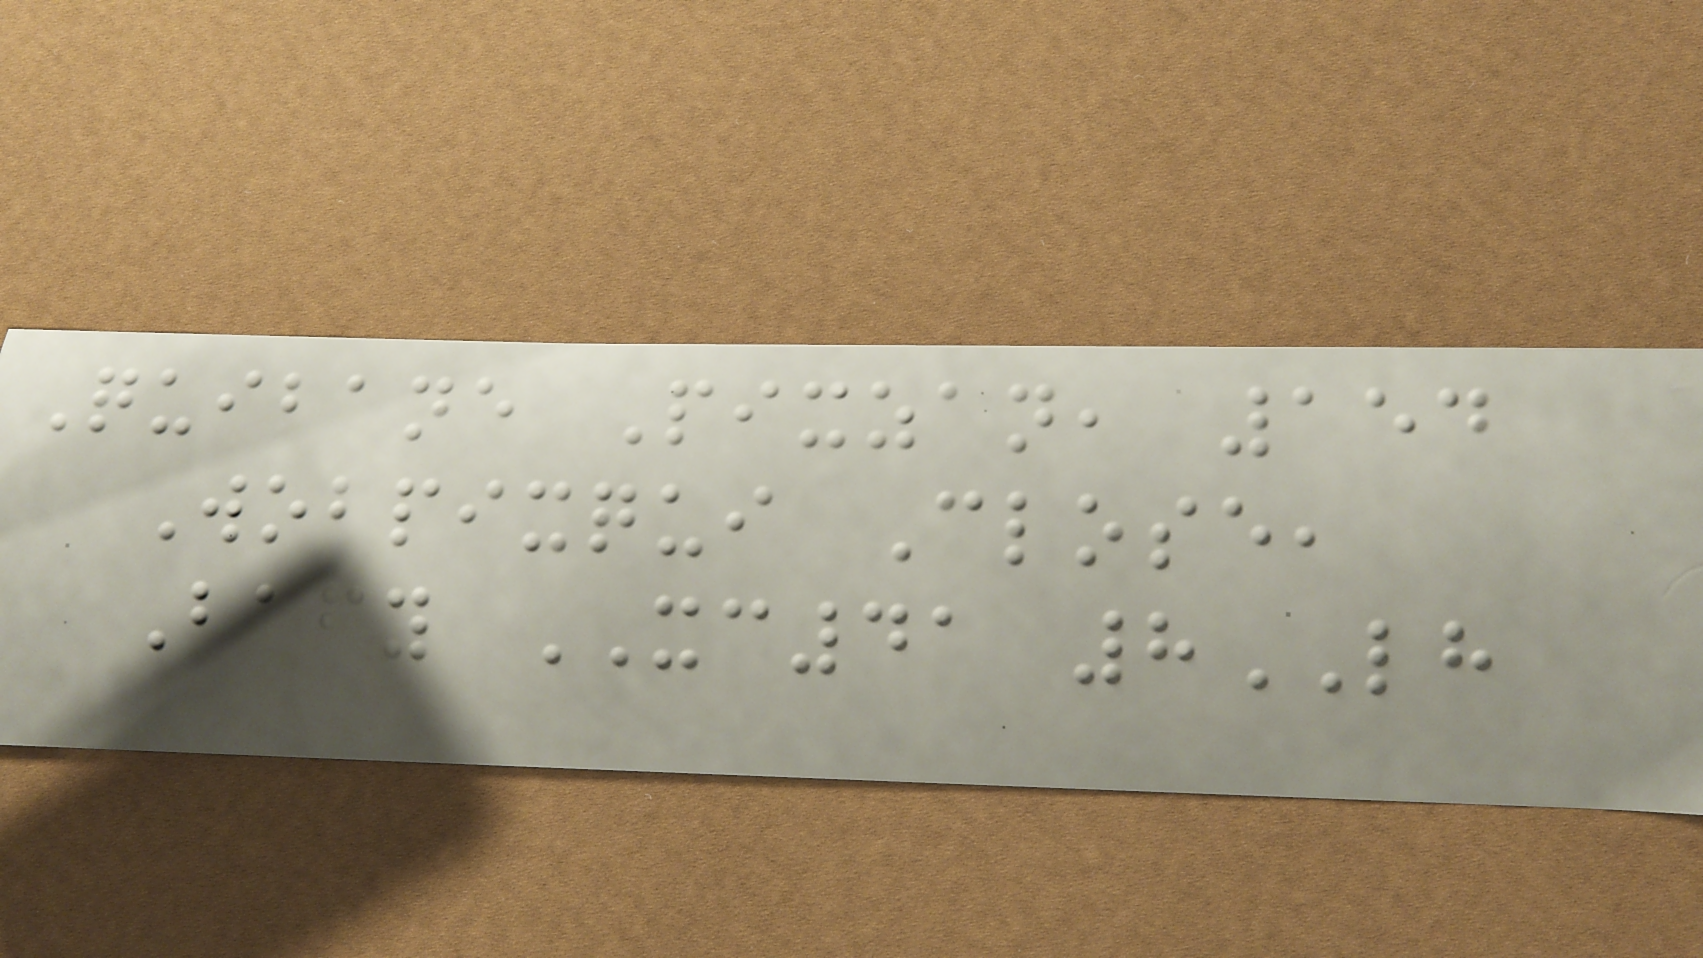Quibane Pixzan, 154
Wobpixqui Close,
Bafy XC41 8LH
